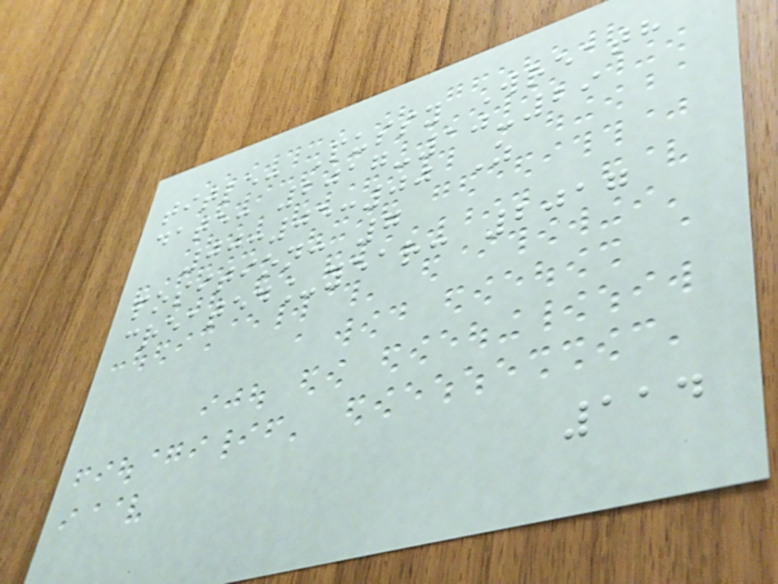title: Pussy Wreath
date: 2017-10-29
00:05:00 Z
position: 7
created_year: 2017
114
